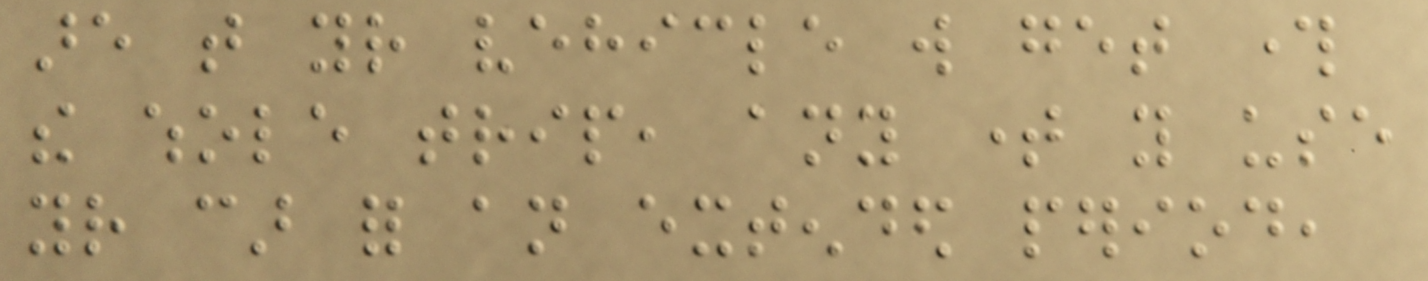are that your vehicle will get through
the whole trip, any time you use
your car for an extended period,
